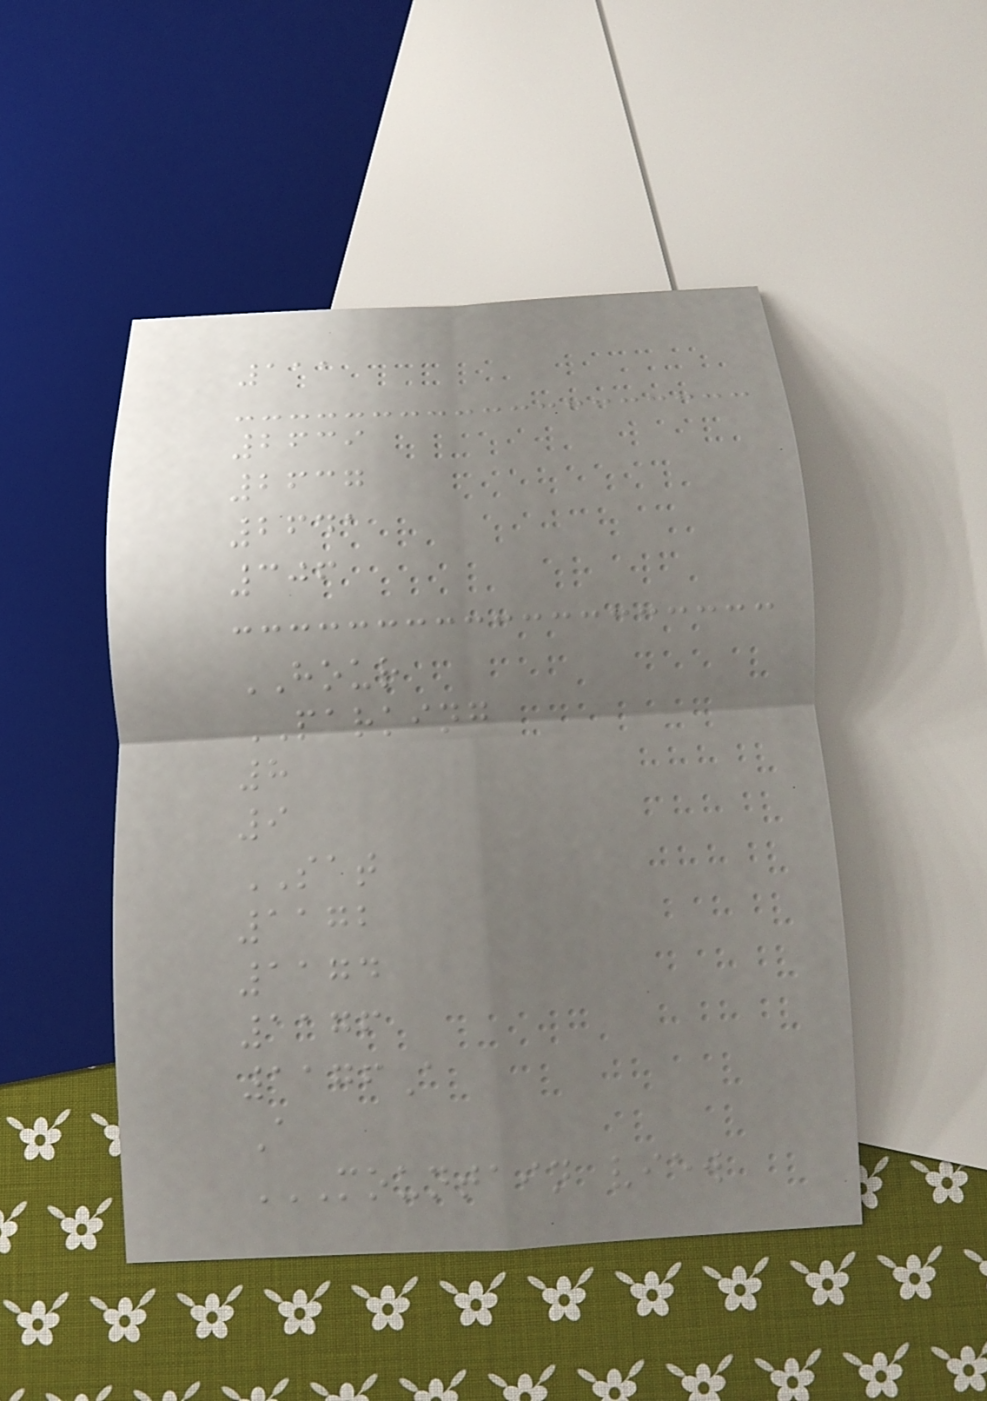111
2639
2637
2641
306
HOUR
PARKING
8
9
SAT
1172
1174
1176
1176A
A
MOUNTAIN VIEW
